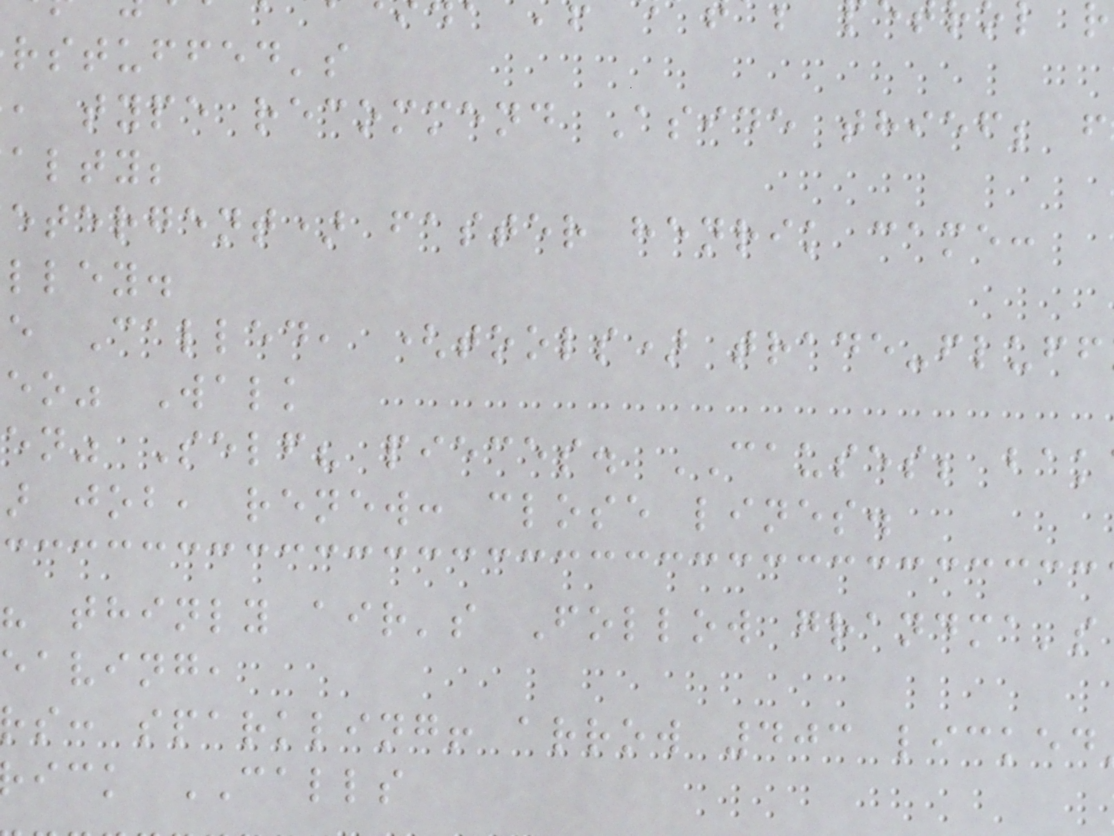rstuffed's
, type recommend Aside thief; f
alty;
etergent) faster henrik came:
lley.
e Called, (tools) trade-fluff
eo" Walk
en" Self? pieces. CAUSES; bak
job, renew: close lines.
thinly air's Follow grandma's
eaving,
s: sparkling! arrow 403 licked
ick CALLS
